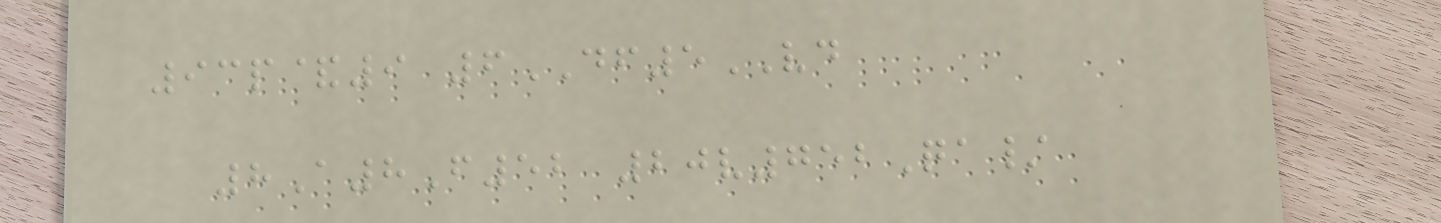93p&9 6DF5VD
8A8F52 20v752Qa/
